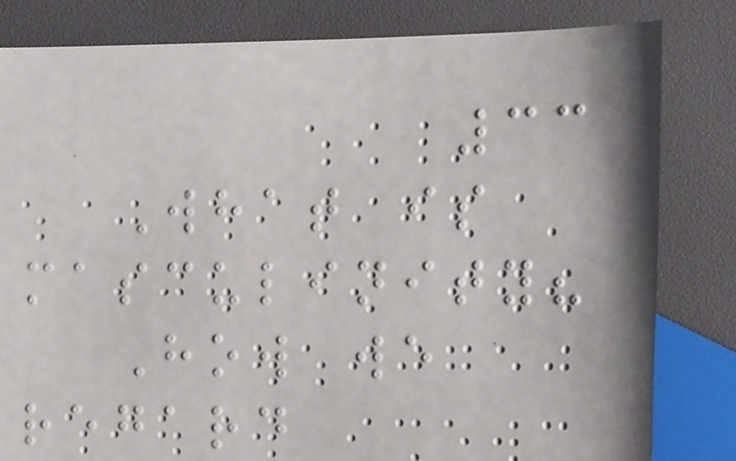33
What is
masculinity?
How we
regard
